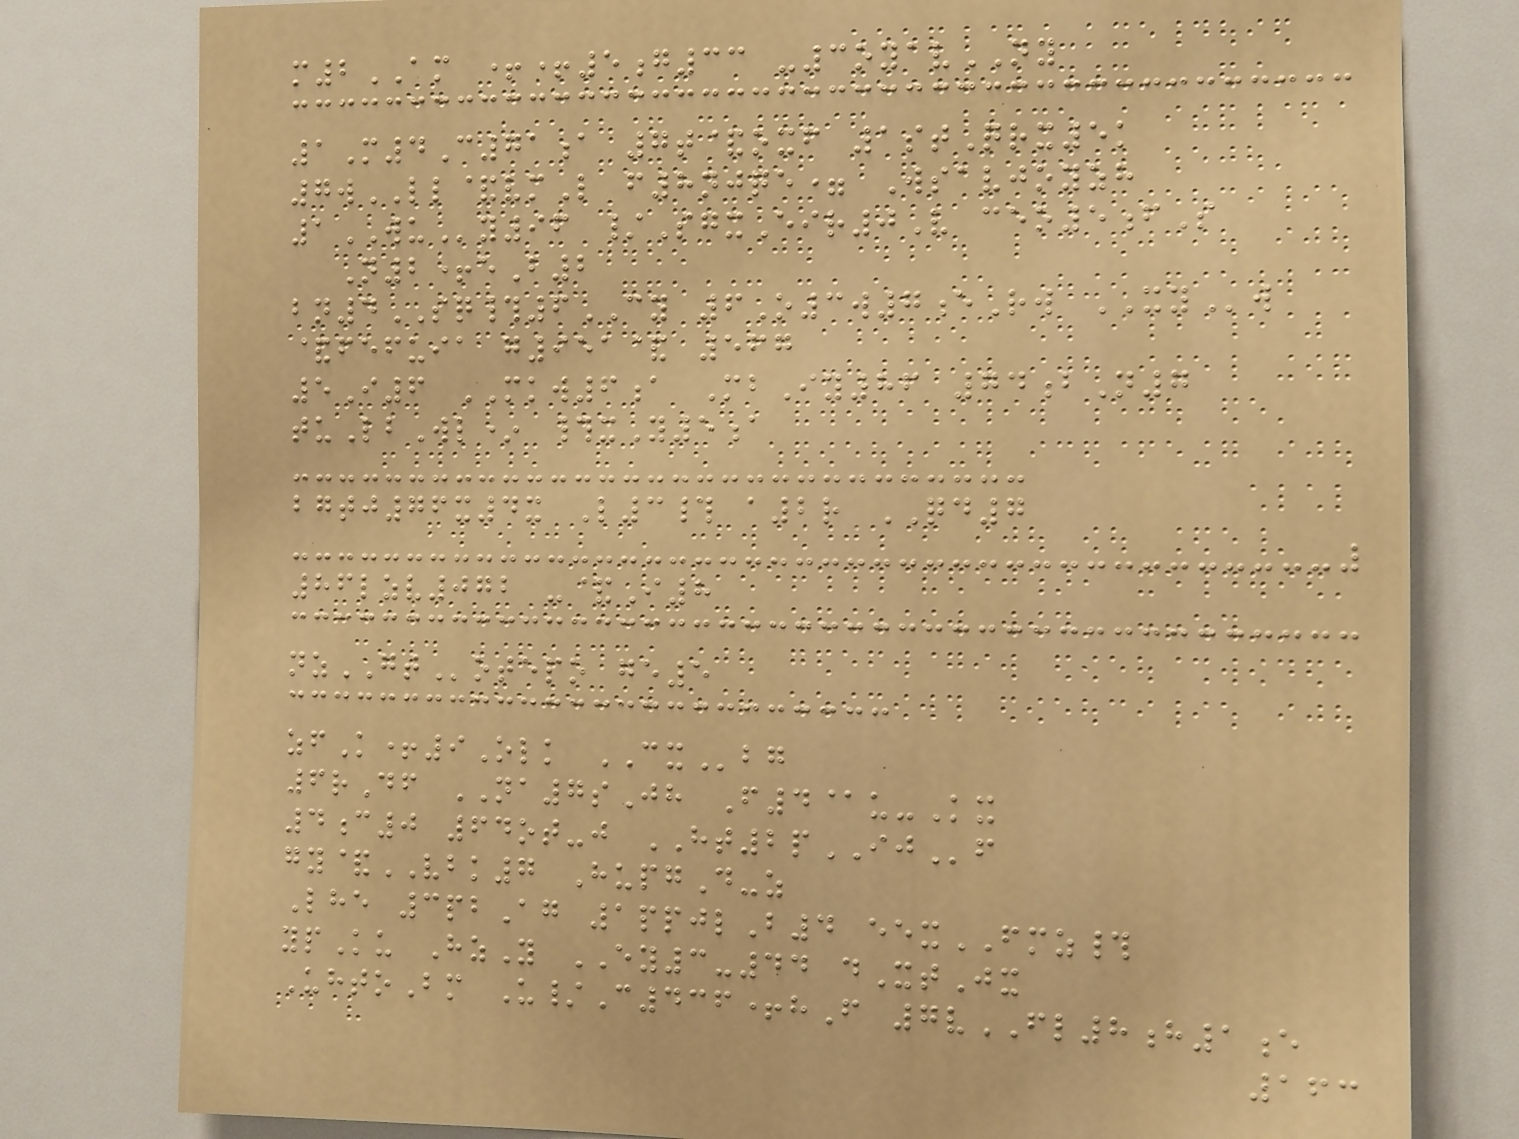m2AM ++5g33 -3oyavNY
1M4C71a 7t&oxf 1stQrx5k
7wLL&vmL f8njqe= Wsavjoyzh
1WUy96 /SgxEir0V ceo5fS
N2+eB2
bn4SQ#6CY 6O3w7eRw XYw
&fefuia g951& 567
5I6 MKW6a MbIy86 74bN7
tuLbWl* #xY5a
bgtj76x4x L3# a2r QD7
86lzv072 -&I8
nzGTotepo ge5
zfK+9Olk CXbg
6rDf NA7sJh F4@u-Kx
4c0 64ot-j HT2pIJf
gy&VBK7 HupgD-z
Lhe 3pbAg 1ppjlB4 eexFMZ#
ypKu HzY EY3-44 dXtJx
UhtoBm U/C436+hF 7vFL8h1e
163
